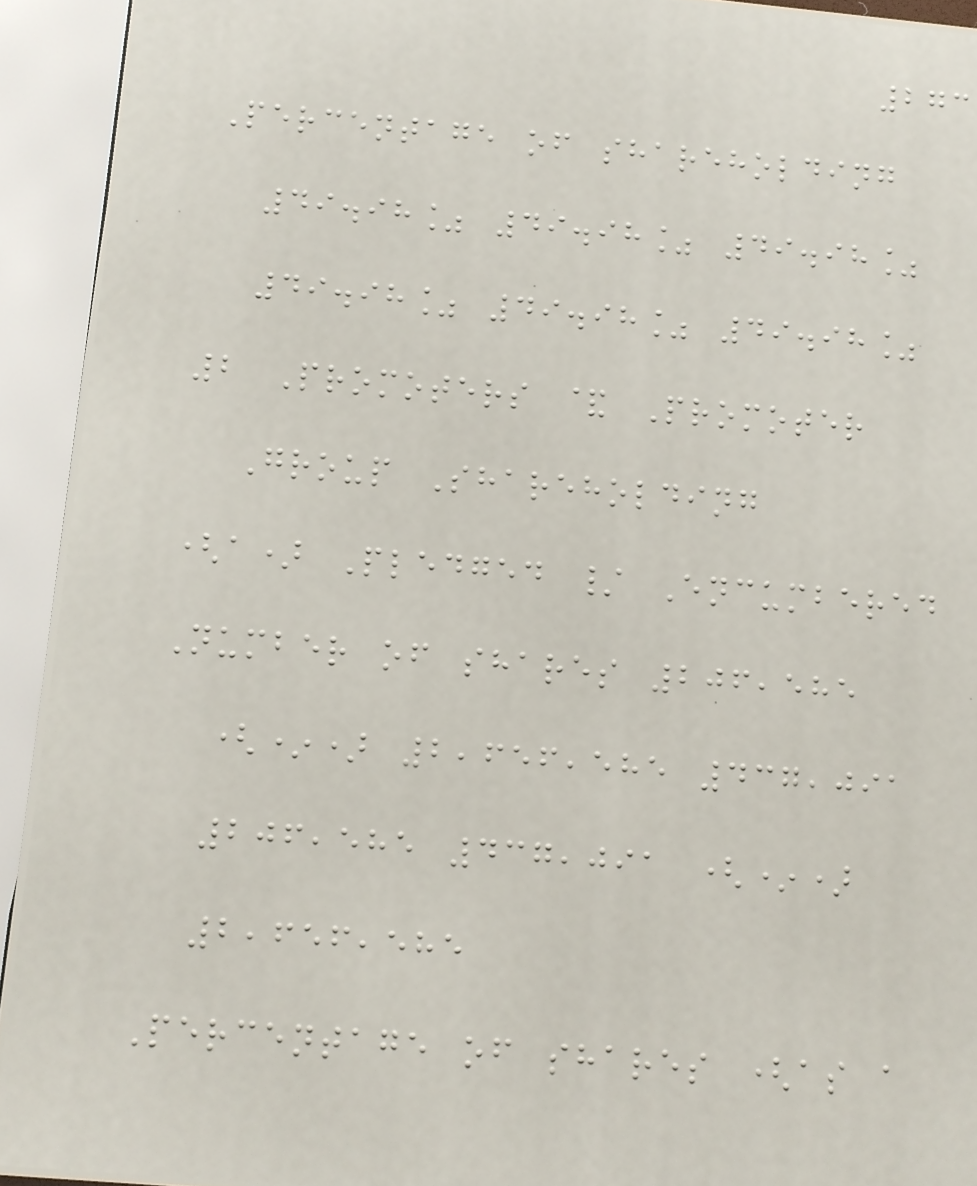273
Percentage of shareholding
49.98% 49.98% 49.98%
49.98% 49.98% 49.98%
2 Promoters & Promoter
Group Shareholding
(a) Pledged / Encumbered
Number of shares 206,585
(*) 2,656,585 437,091
206,585 437,091 (*)
2,656,585
Percentage of shares (as a
